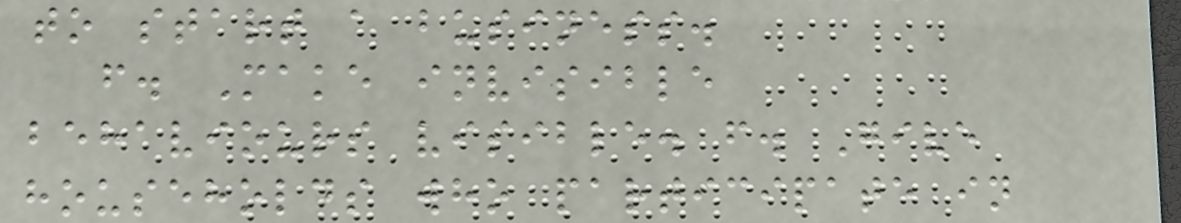to start a business.
f. Make invisible
behaviours visible. f. Give
households who participate in
